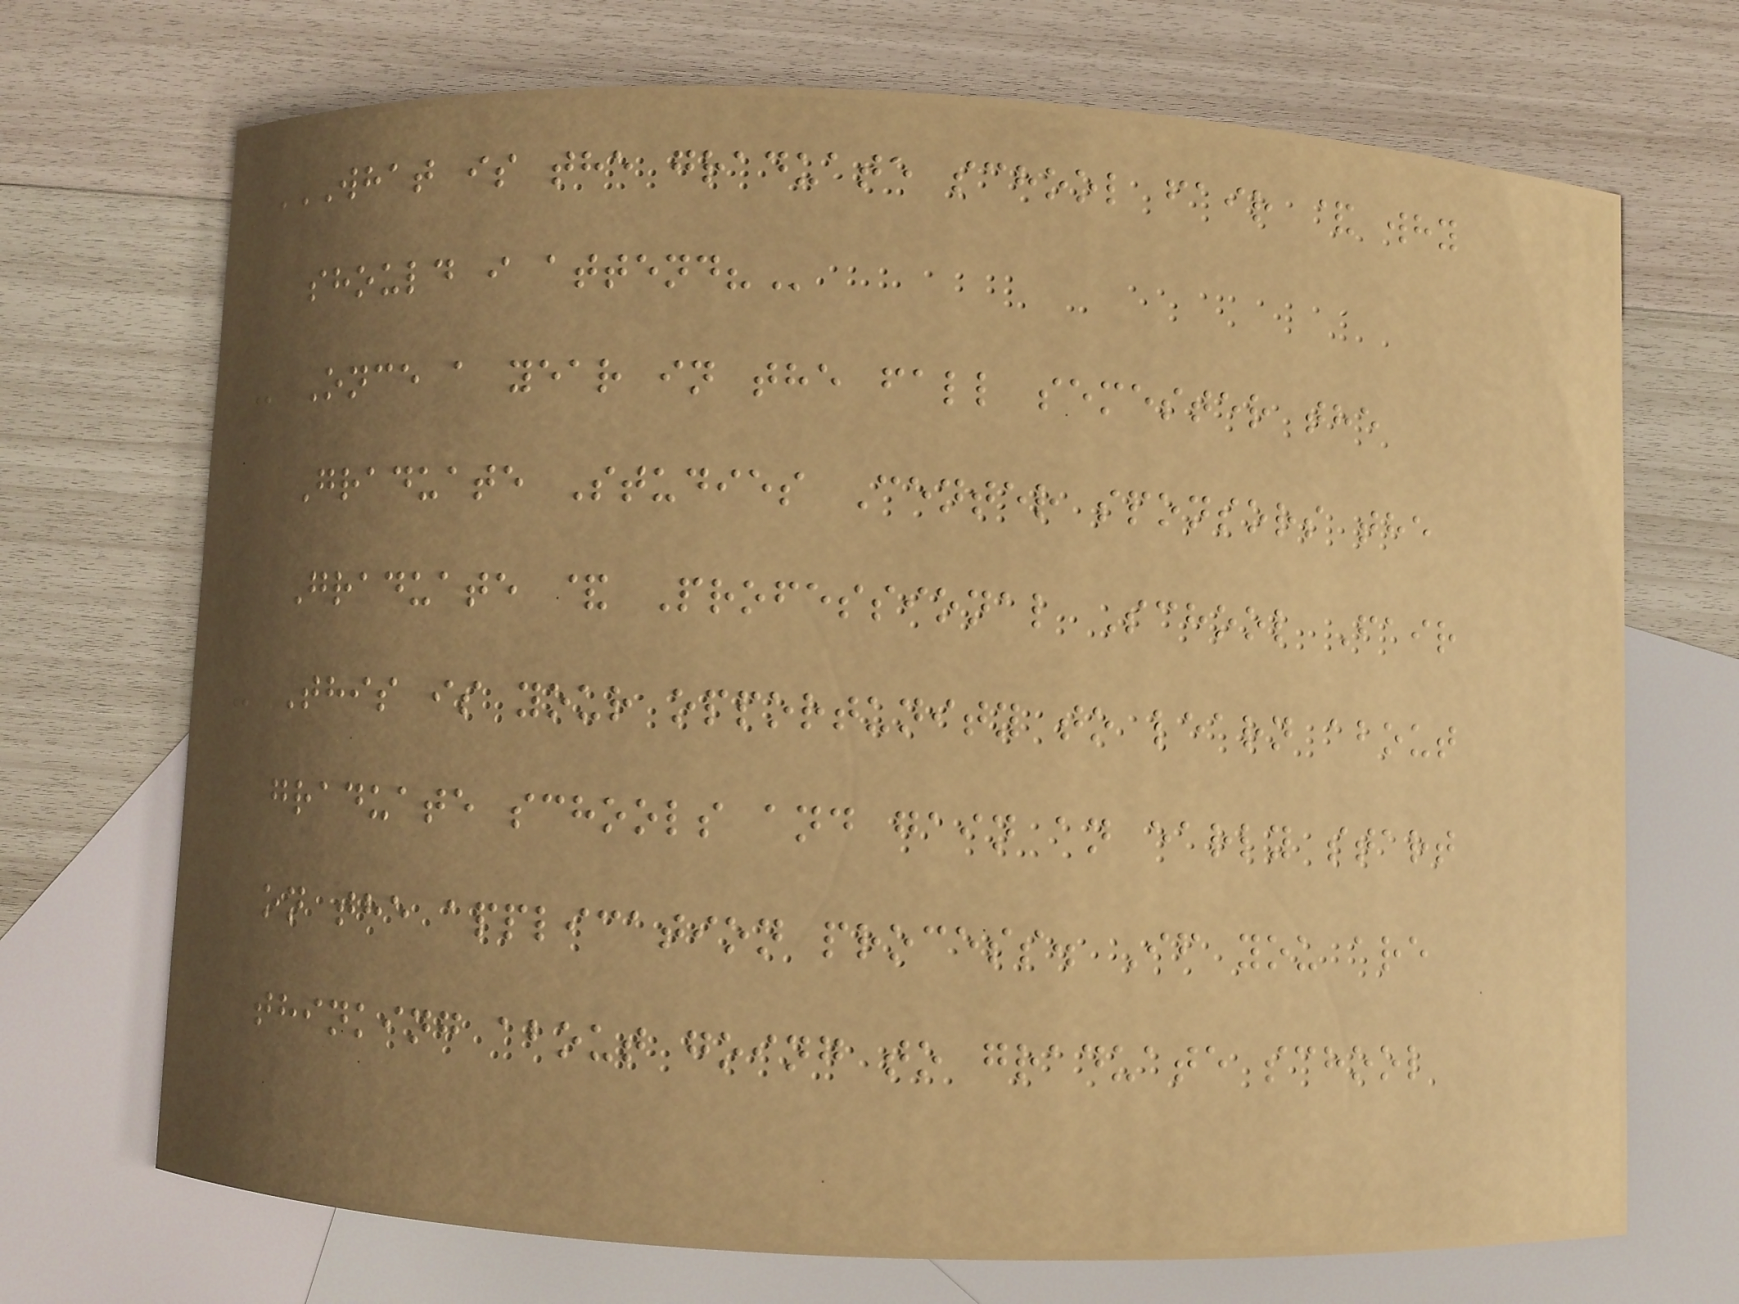WHAT IS THE GRADUATE SCHOOL FAIR & WHY
SHOULD I ATTEND?
- Once a year in the fall semester the
Graduate Studies Center sponsors the
Graduate & Professional School Fair
- This is your opportunity to learn about
graduate schools and gain an early start
on the application process. If you are
thinking about going to graduate school
